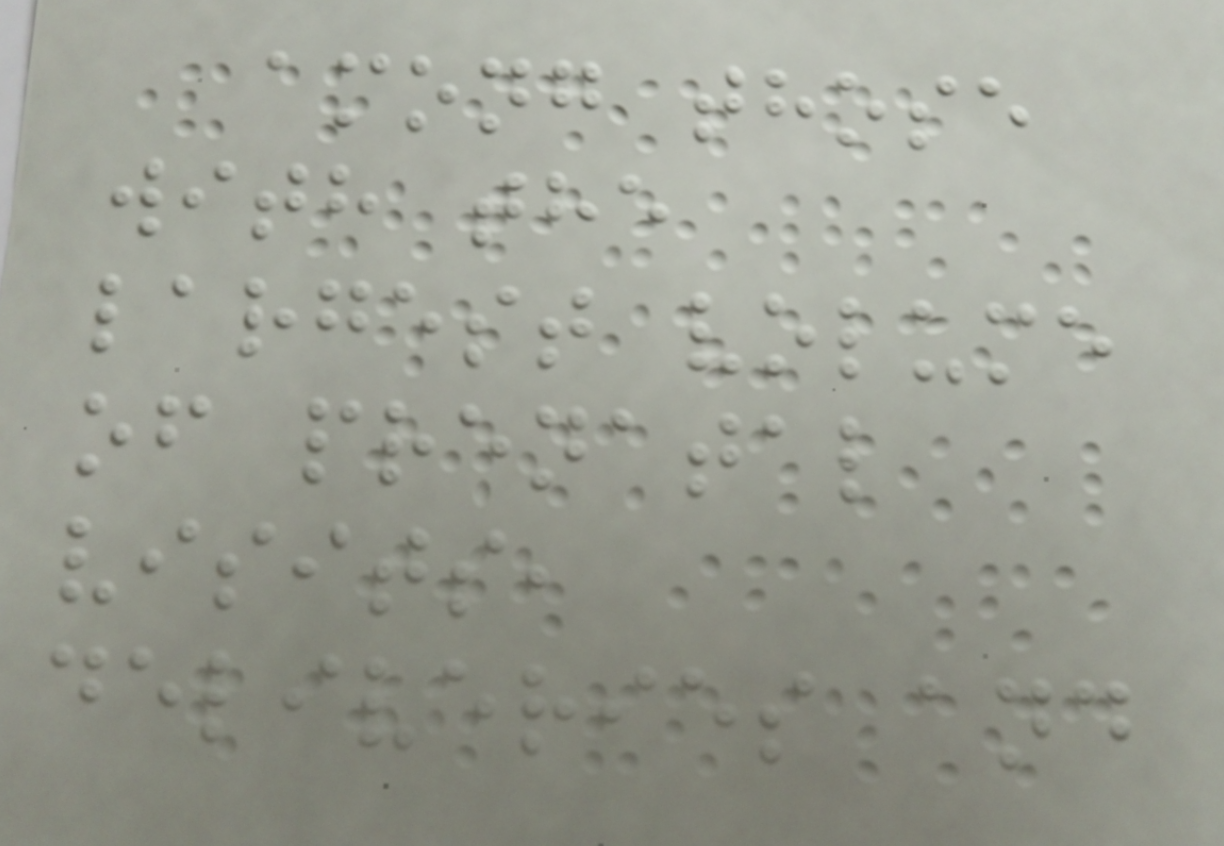among those
with the
largest volume
of prenatal
visits,
deliveries and
